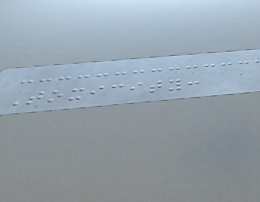Toxicity:
